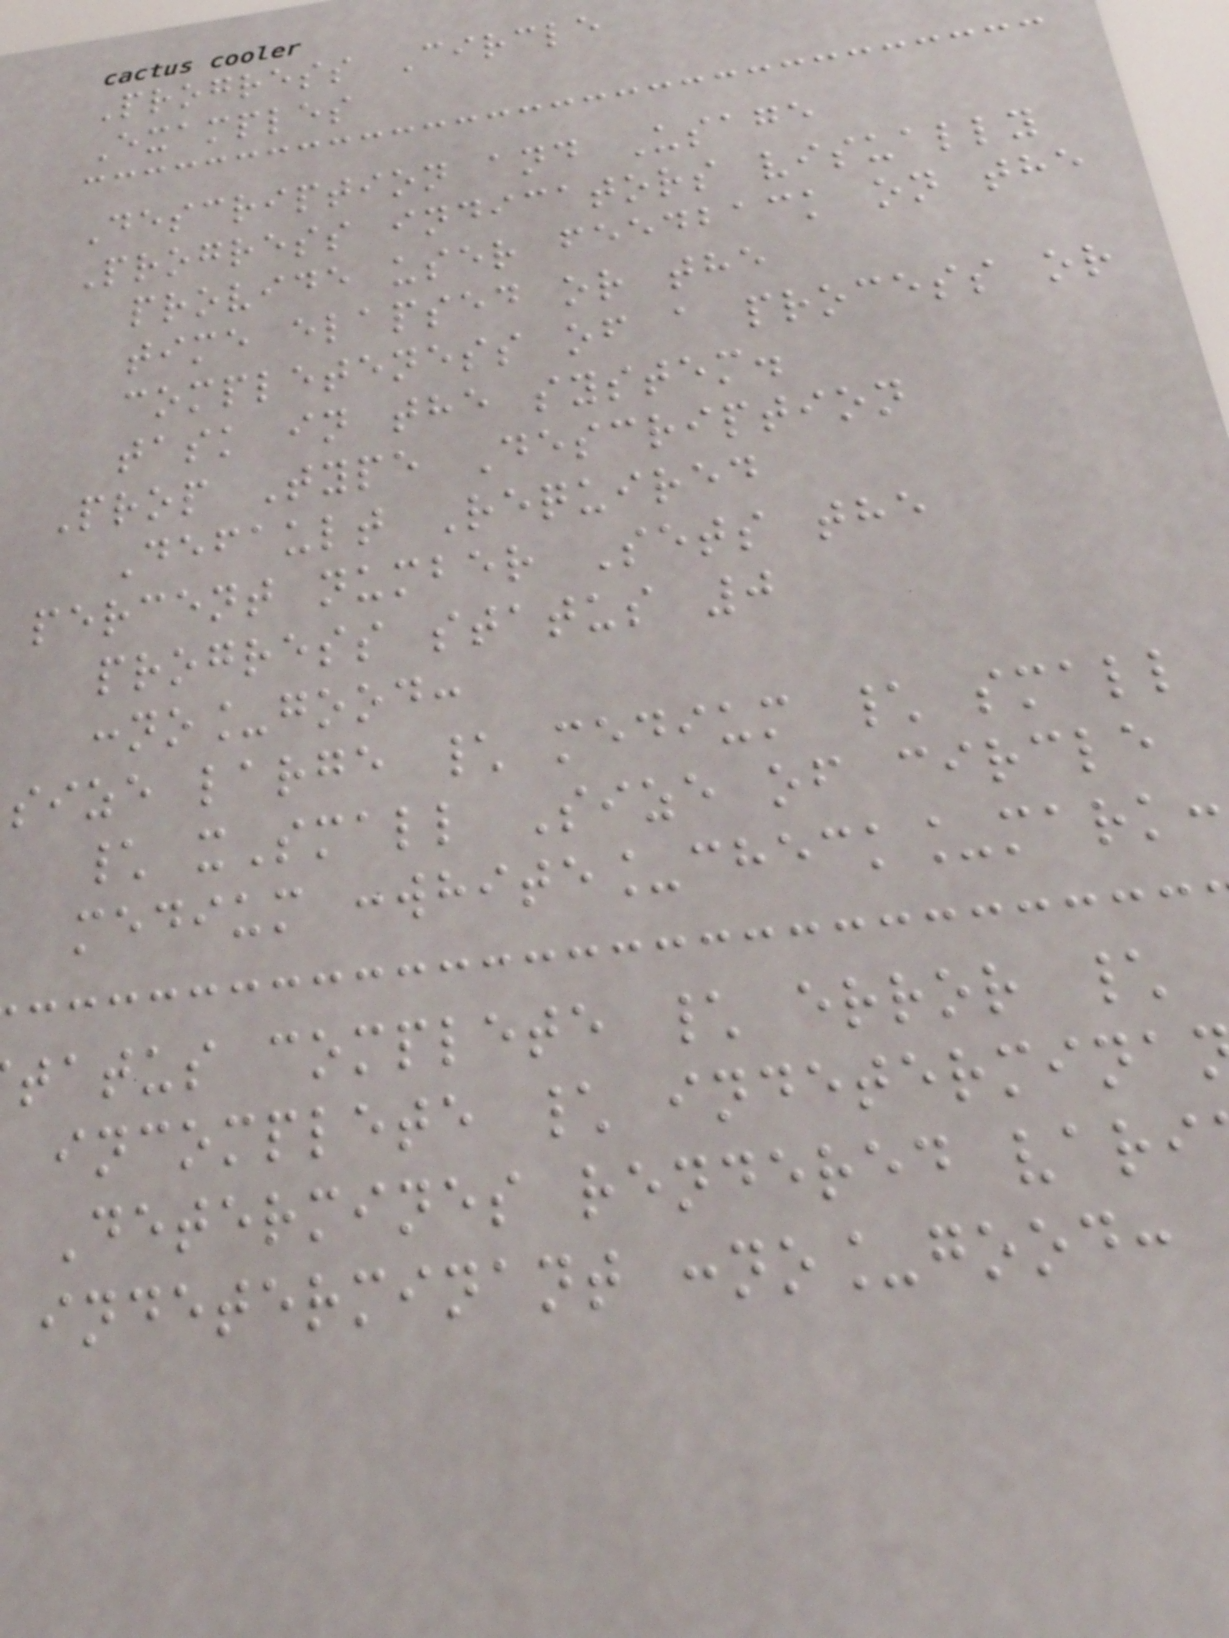Progress Circle
Examples
Description and Usage
Progress indicators visually
provide user feedback on the
time elapsed or the
completeness of a process or
task in the system.
Prop Type Description
Default Required
percent number Sets the
progress status 0
:no_good:
size large \ medium \ small
\ xSmall Size of circle
medium :white_check_mark:
tatus complete \ error \
incomplete \ indetermina
Determines rendered vari
indeterminant :no_good:
